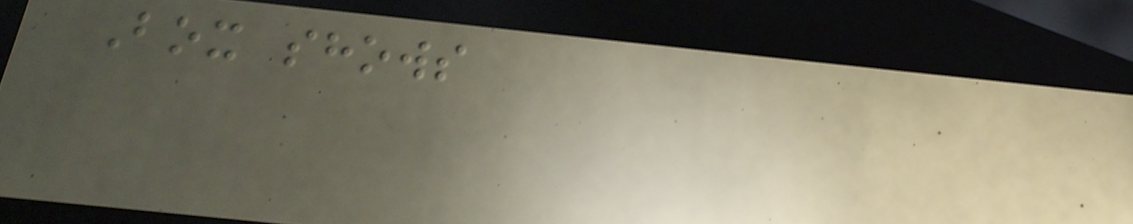Box shows
